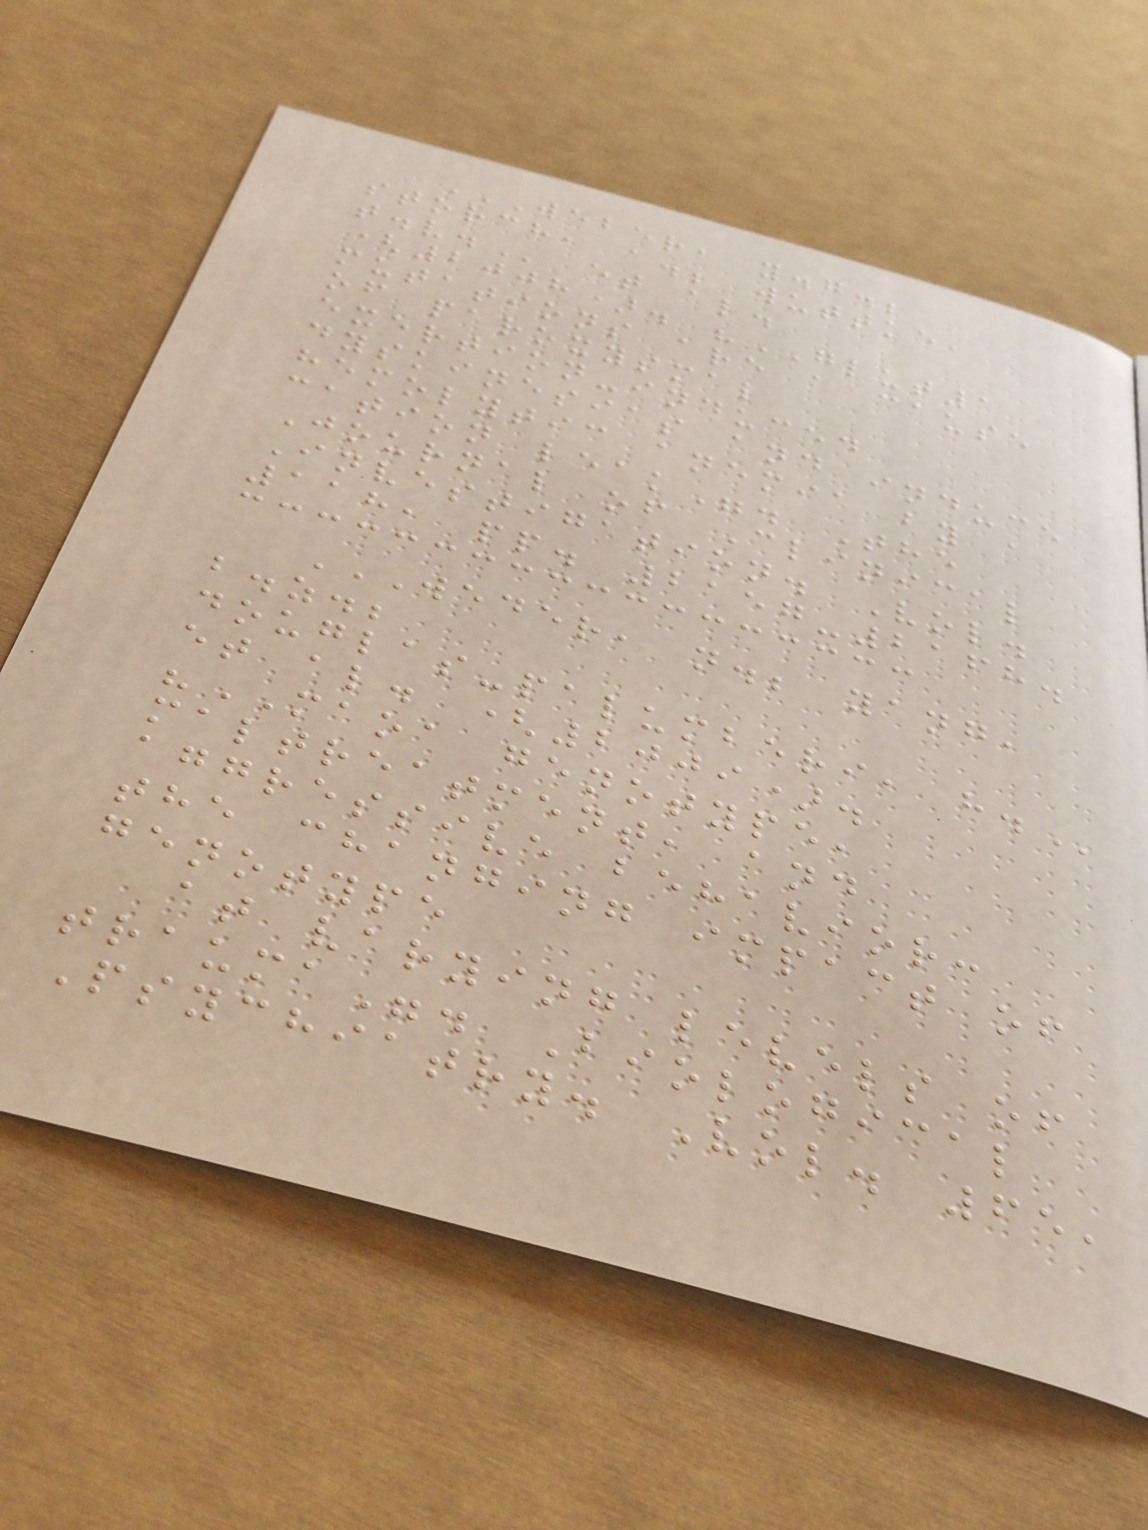WEBER, Y.G.;
STORCH, A.; WUTTKE,
T.V. et al.
(2008). "GLUT1
mutations are a cause
of paroxysmal
exertion-induced
dyskinesias and induce
hemolytic anemia by a
cation leak". The
Journal of Clinical
Investigation. Vol.
118, pp. 2157-2168.
WEDER, N.; YANG,
B.Z.;
DOUGLAS-PALUMBERI, H.
et al. (2009).
"MAOA genotype,
maltreatment, and
aggressive behavior:
the changing impact of
genotype
at varying levels of
trauma". Biological
Psychiatry. Vol. 65,
